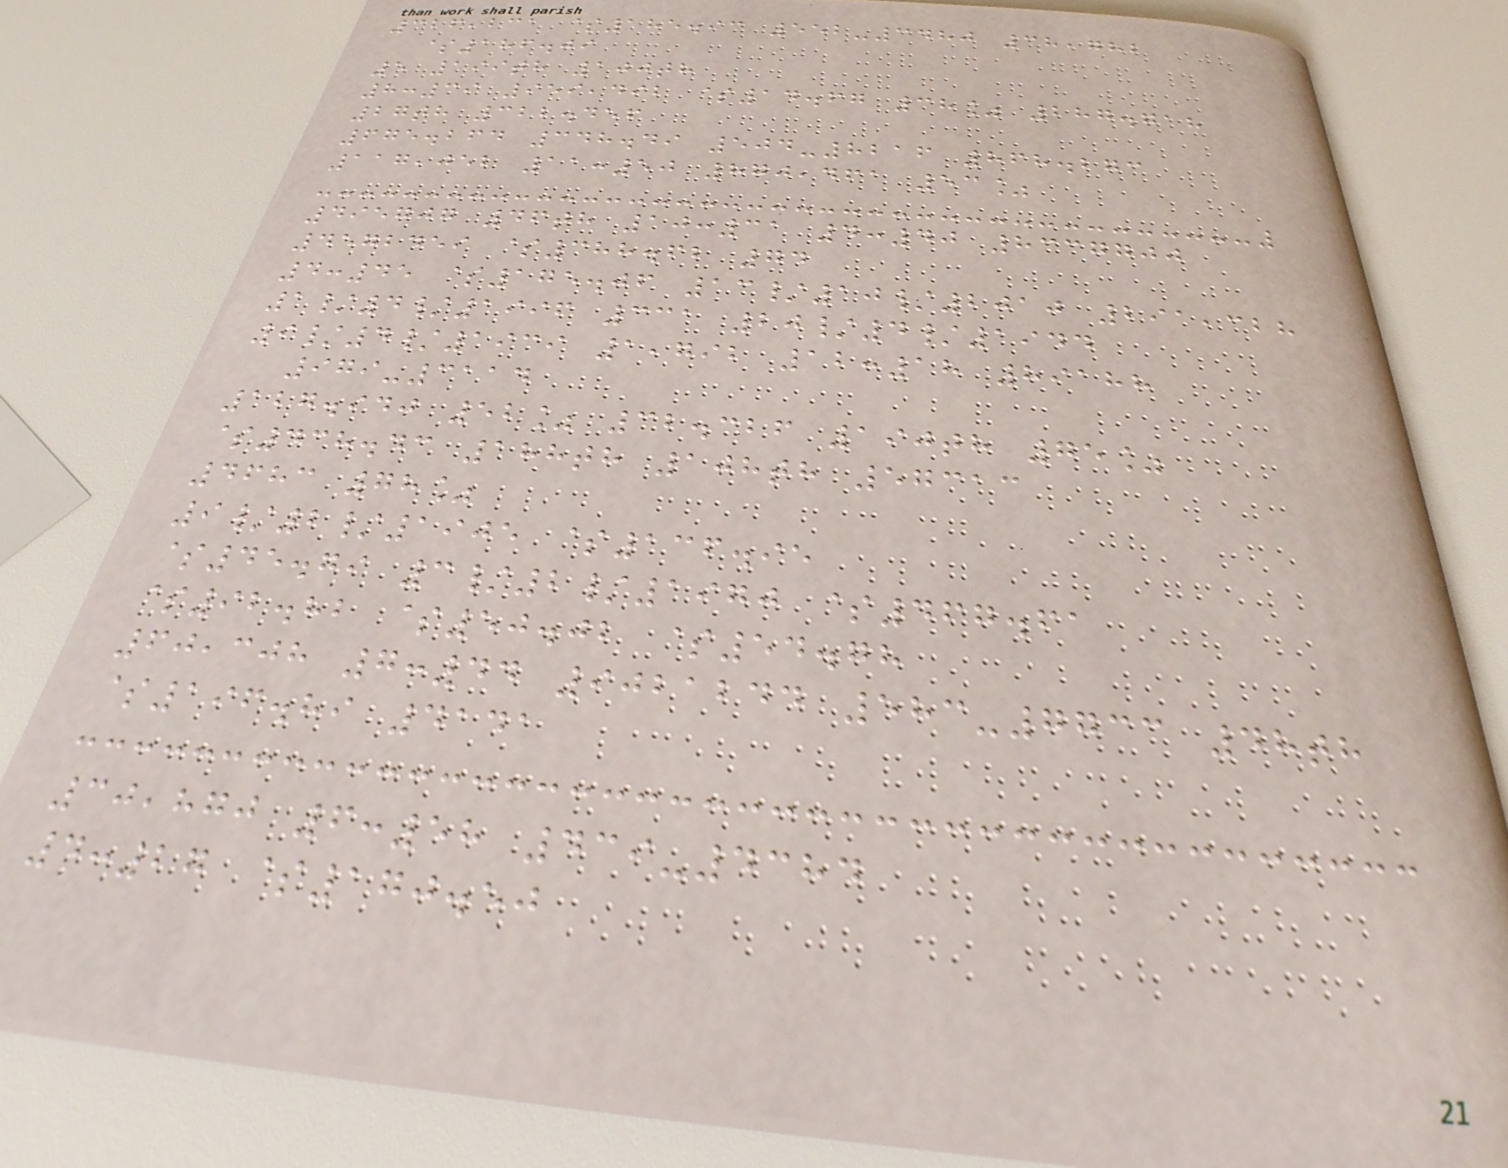326,231 $185.93 552-3480 38,782
$186.09
5 199th 100th
8:39 959,492 $14.67 38% 287.718
27th 322.456
675.264 348.49 504-8216 868.273
117,052 11:50 870,461 53%
495707 46th 10:31 4:40 8337700
4572459 $388.62 74
4:45 $175.06 13/10/2010 291,328
1/4/1996 331 20/4/1944
9/4/1939 1,792 12:18 89188
979-3114
127.940 52% 32.326 190th 75%
$438.43 188th 108th 57313
4683 78%
9/2/1905 $136.95
$45.79 3/2/1970 $467.61
$92.82 $50.02 $54.78
60,308 7:44 9021244 583-7733 48th
$196.89 4141
30,870 6:58 439-4384
4:27 $170.50
